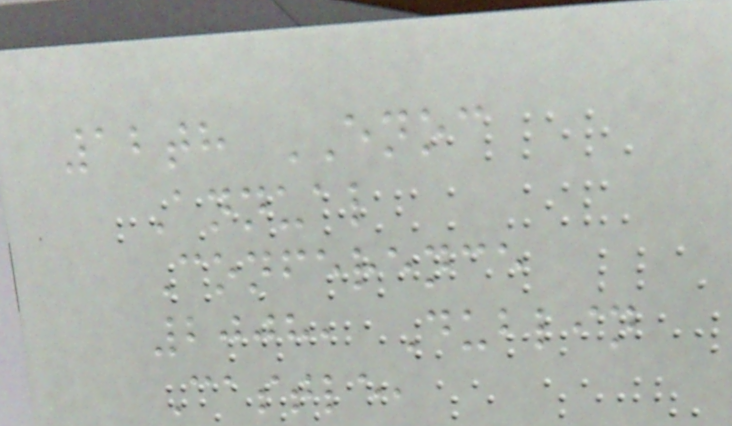12th ENOC
Annual
Conference
2008, Dublin
Castle,
